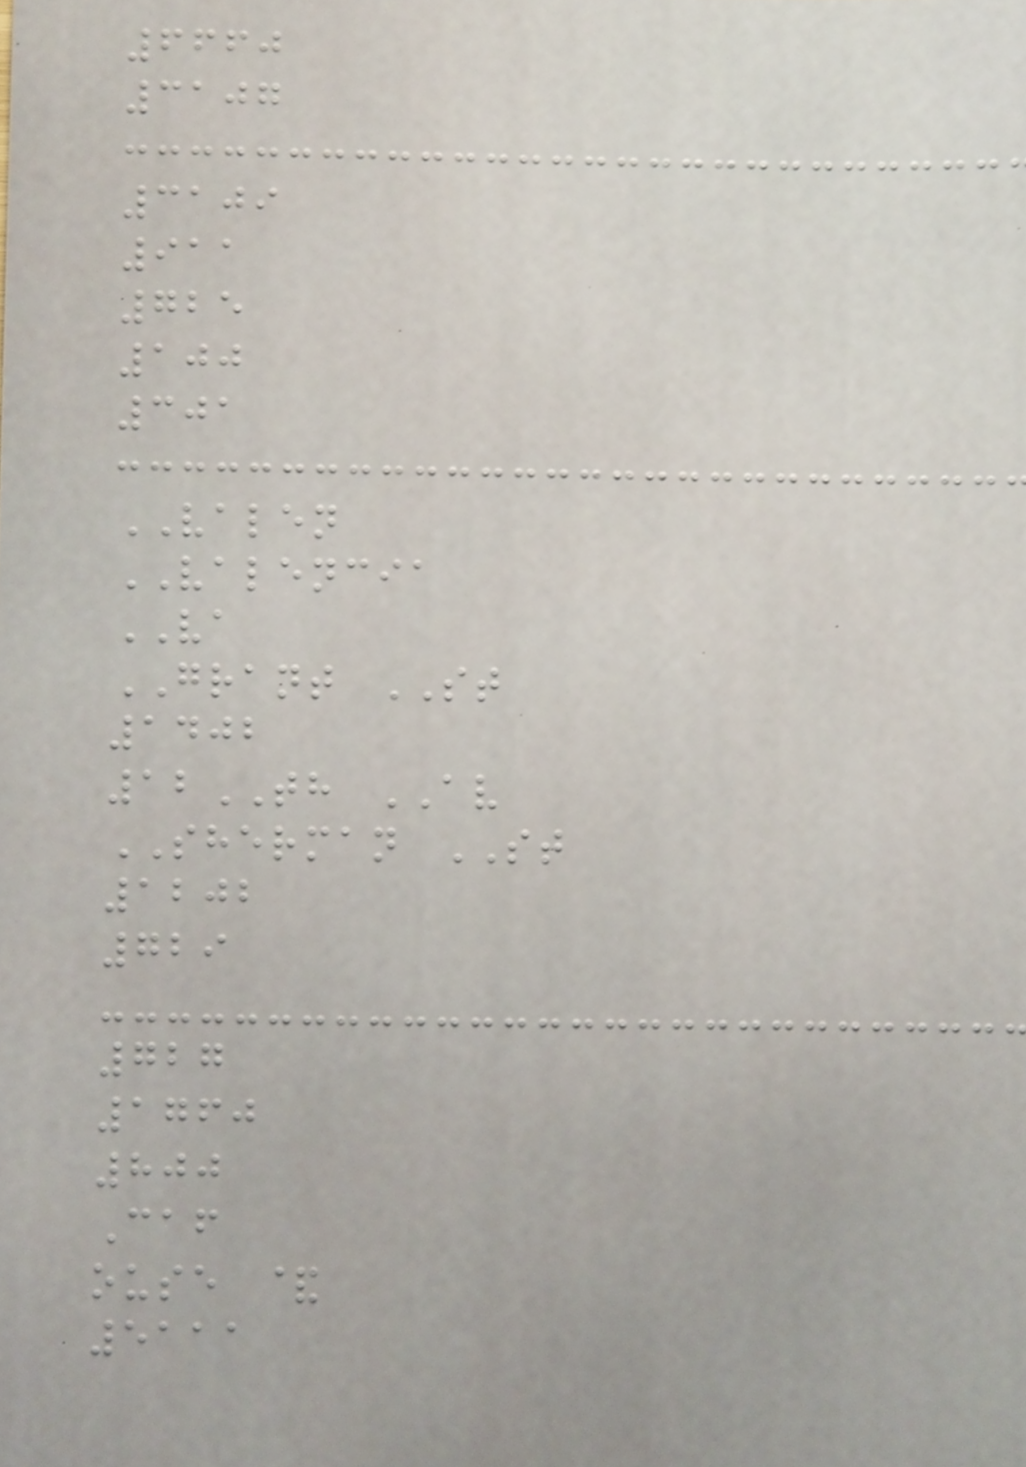6660
3107
3109
911
725
100
301
VALEN
VALENCIA
VA
GRANT ST
1402
12TH AV
SHERMAN ST
1202
729
727
1760
800
Caf
ouse &
5111
